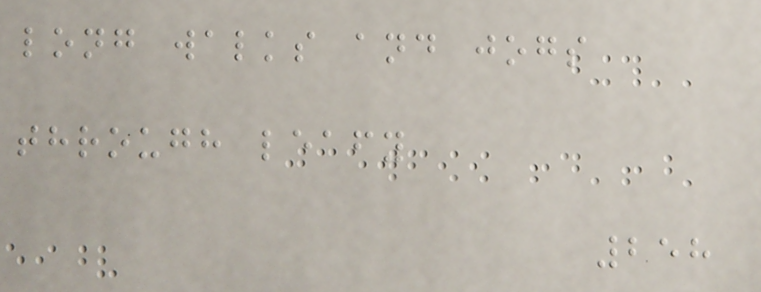long walks and jogs
through leafy
258
